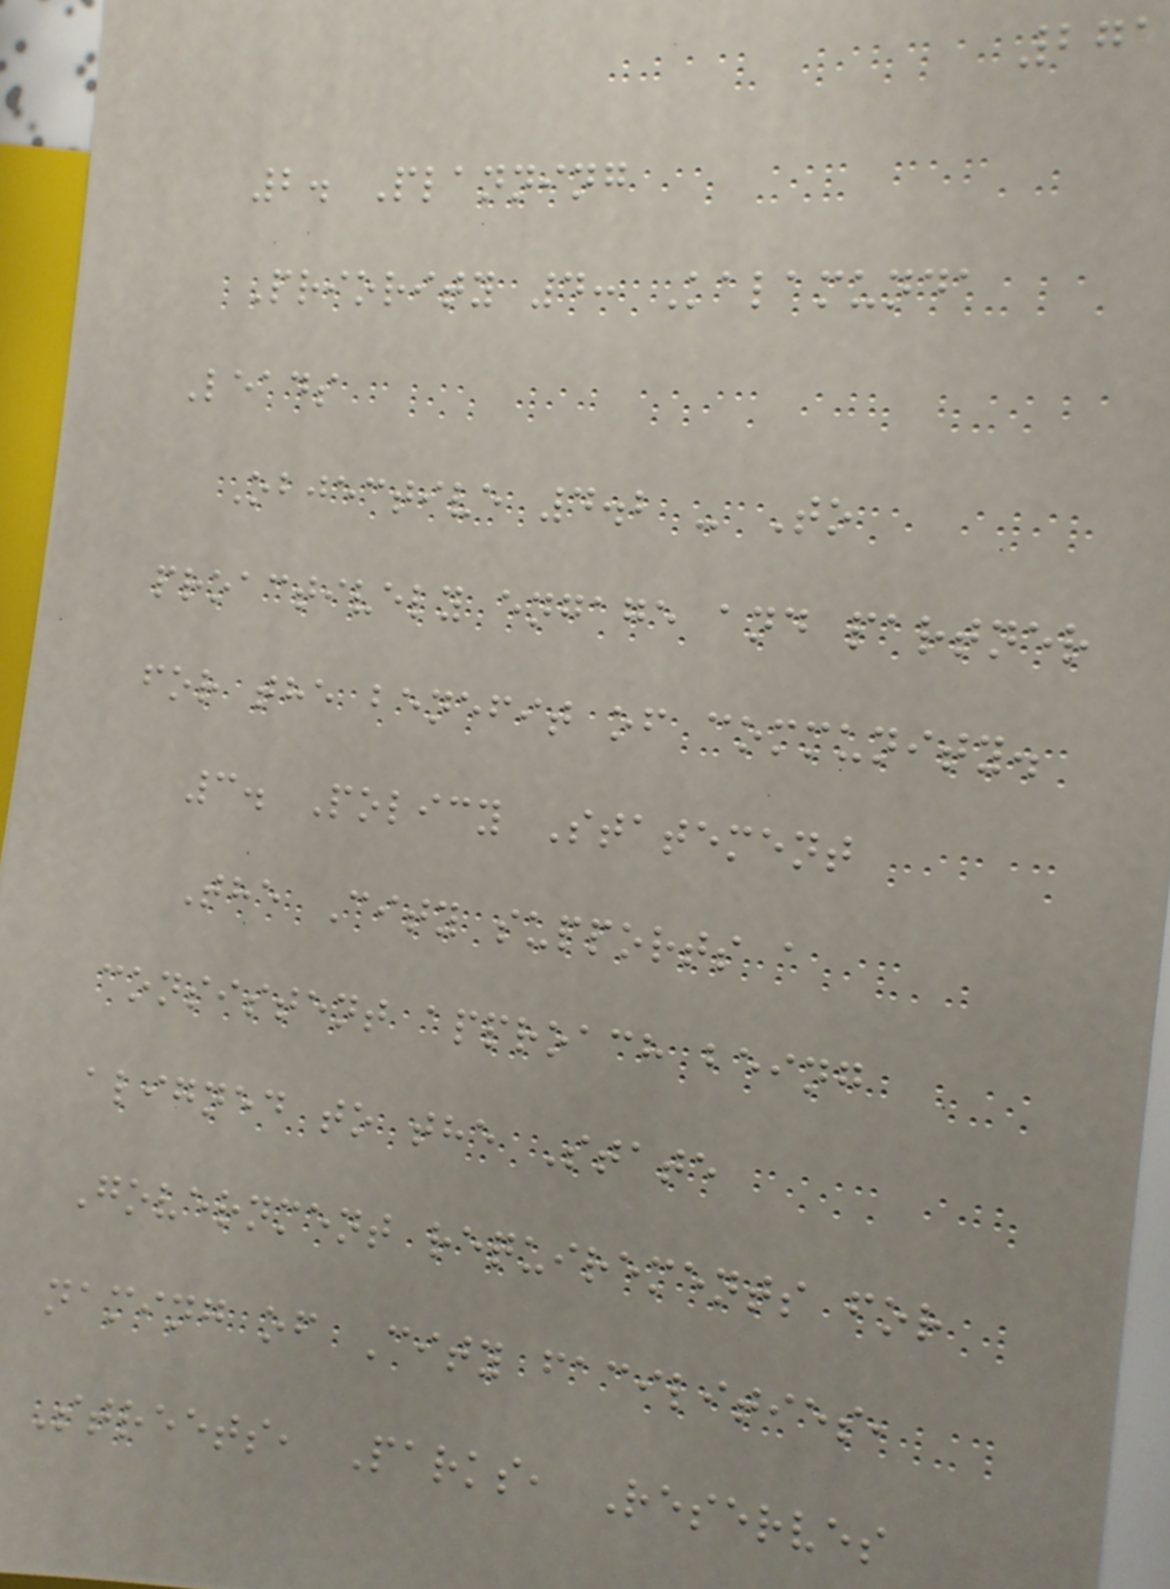271
2. Planning
Priority 4: Kalamunda
Leads
Objective 4.2 - To
proactively engage and partner
for the benefit of community.
3. Policy Statement
The City supports a
consistent approach being
aligned to the State
Government requirements for
naming of City facilities,
Streets, Parks, Reserves
